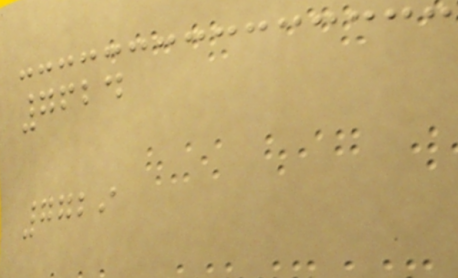7624
7729
